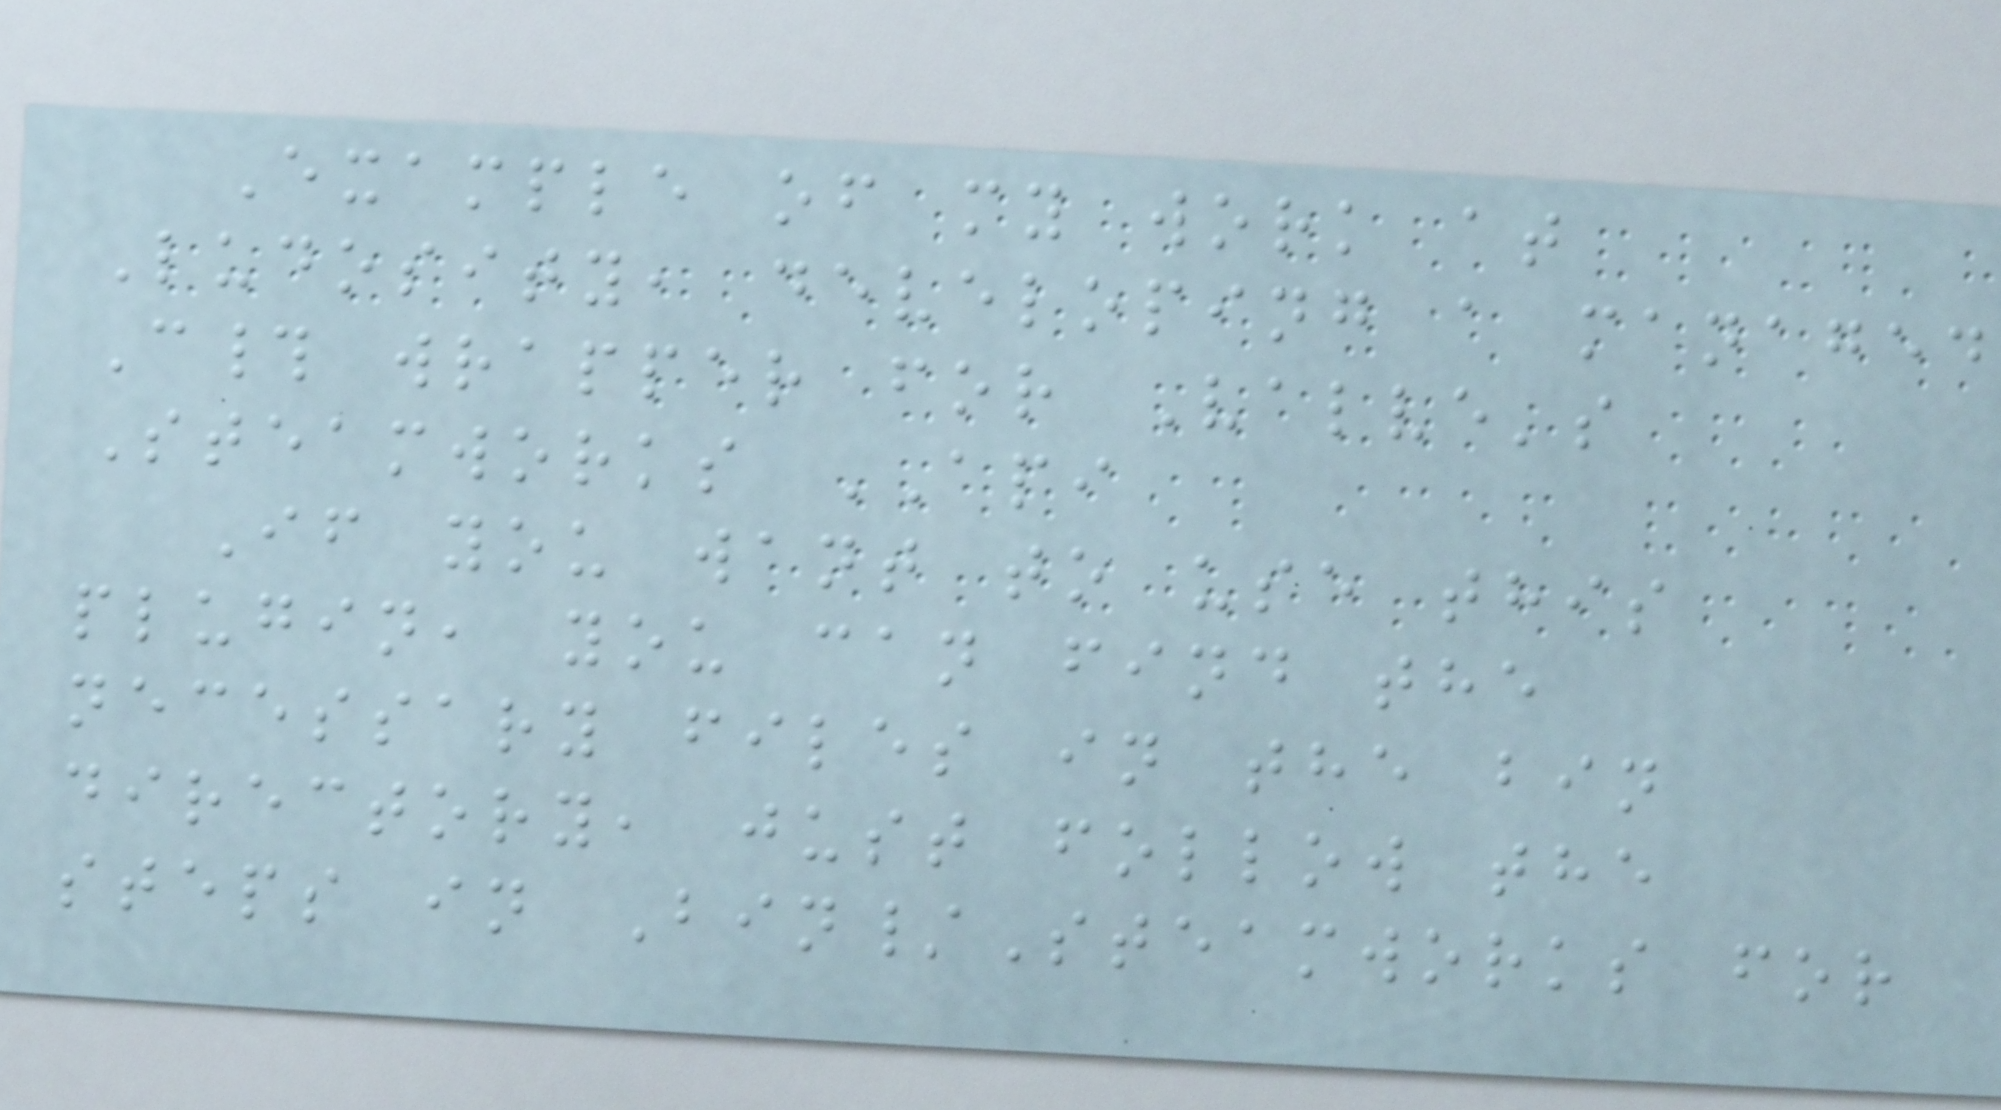Example of my work at
Ludosity, developing a managed
C# wrapper for Valve's
Steamworks API
If you want to use this
plugin, you can find the
necessary files in the bin
directory, just follow the
steps in Bin/Steamworks for
